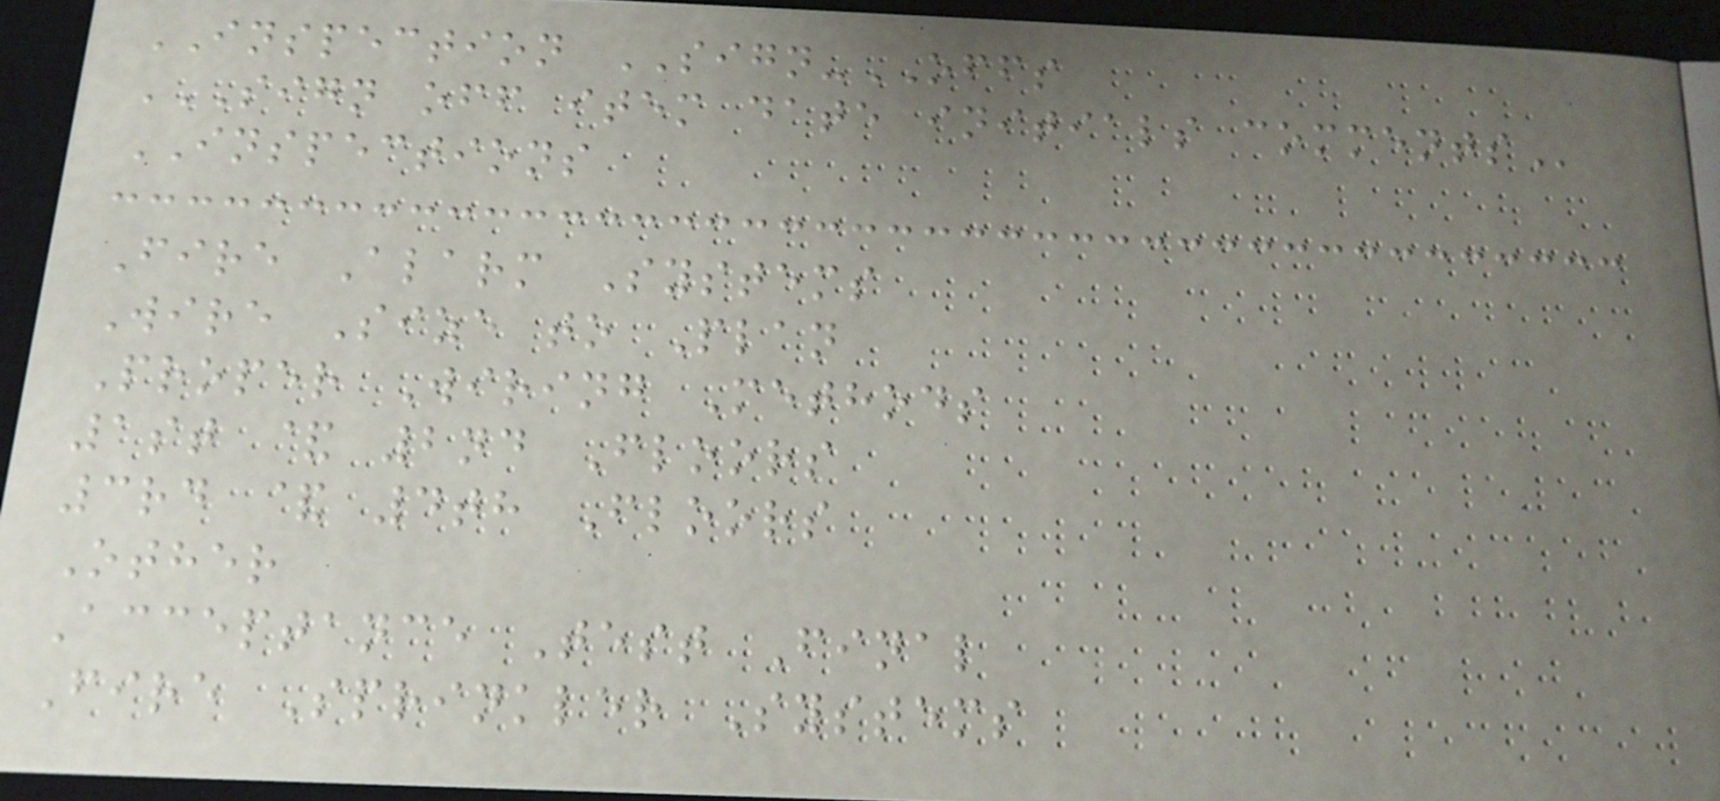INSPECTION SIGN-OFFS
SIGN OFF ITEM DATE INITIALS COMMENTS
INSPECTIONS
Fire Alarm Systems
Wire Size to Plan
Proper Wiring Methods
1st & 2nd Floors
3rd & 4th Floors
Other
Acceptance Test Final
Fire Sprinkler Systems
